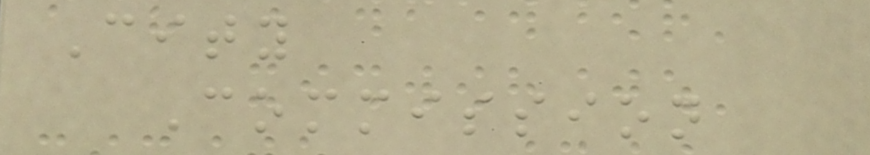City
Commission
